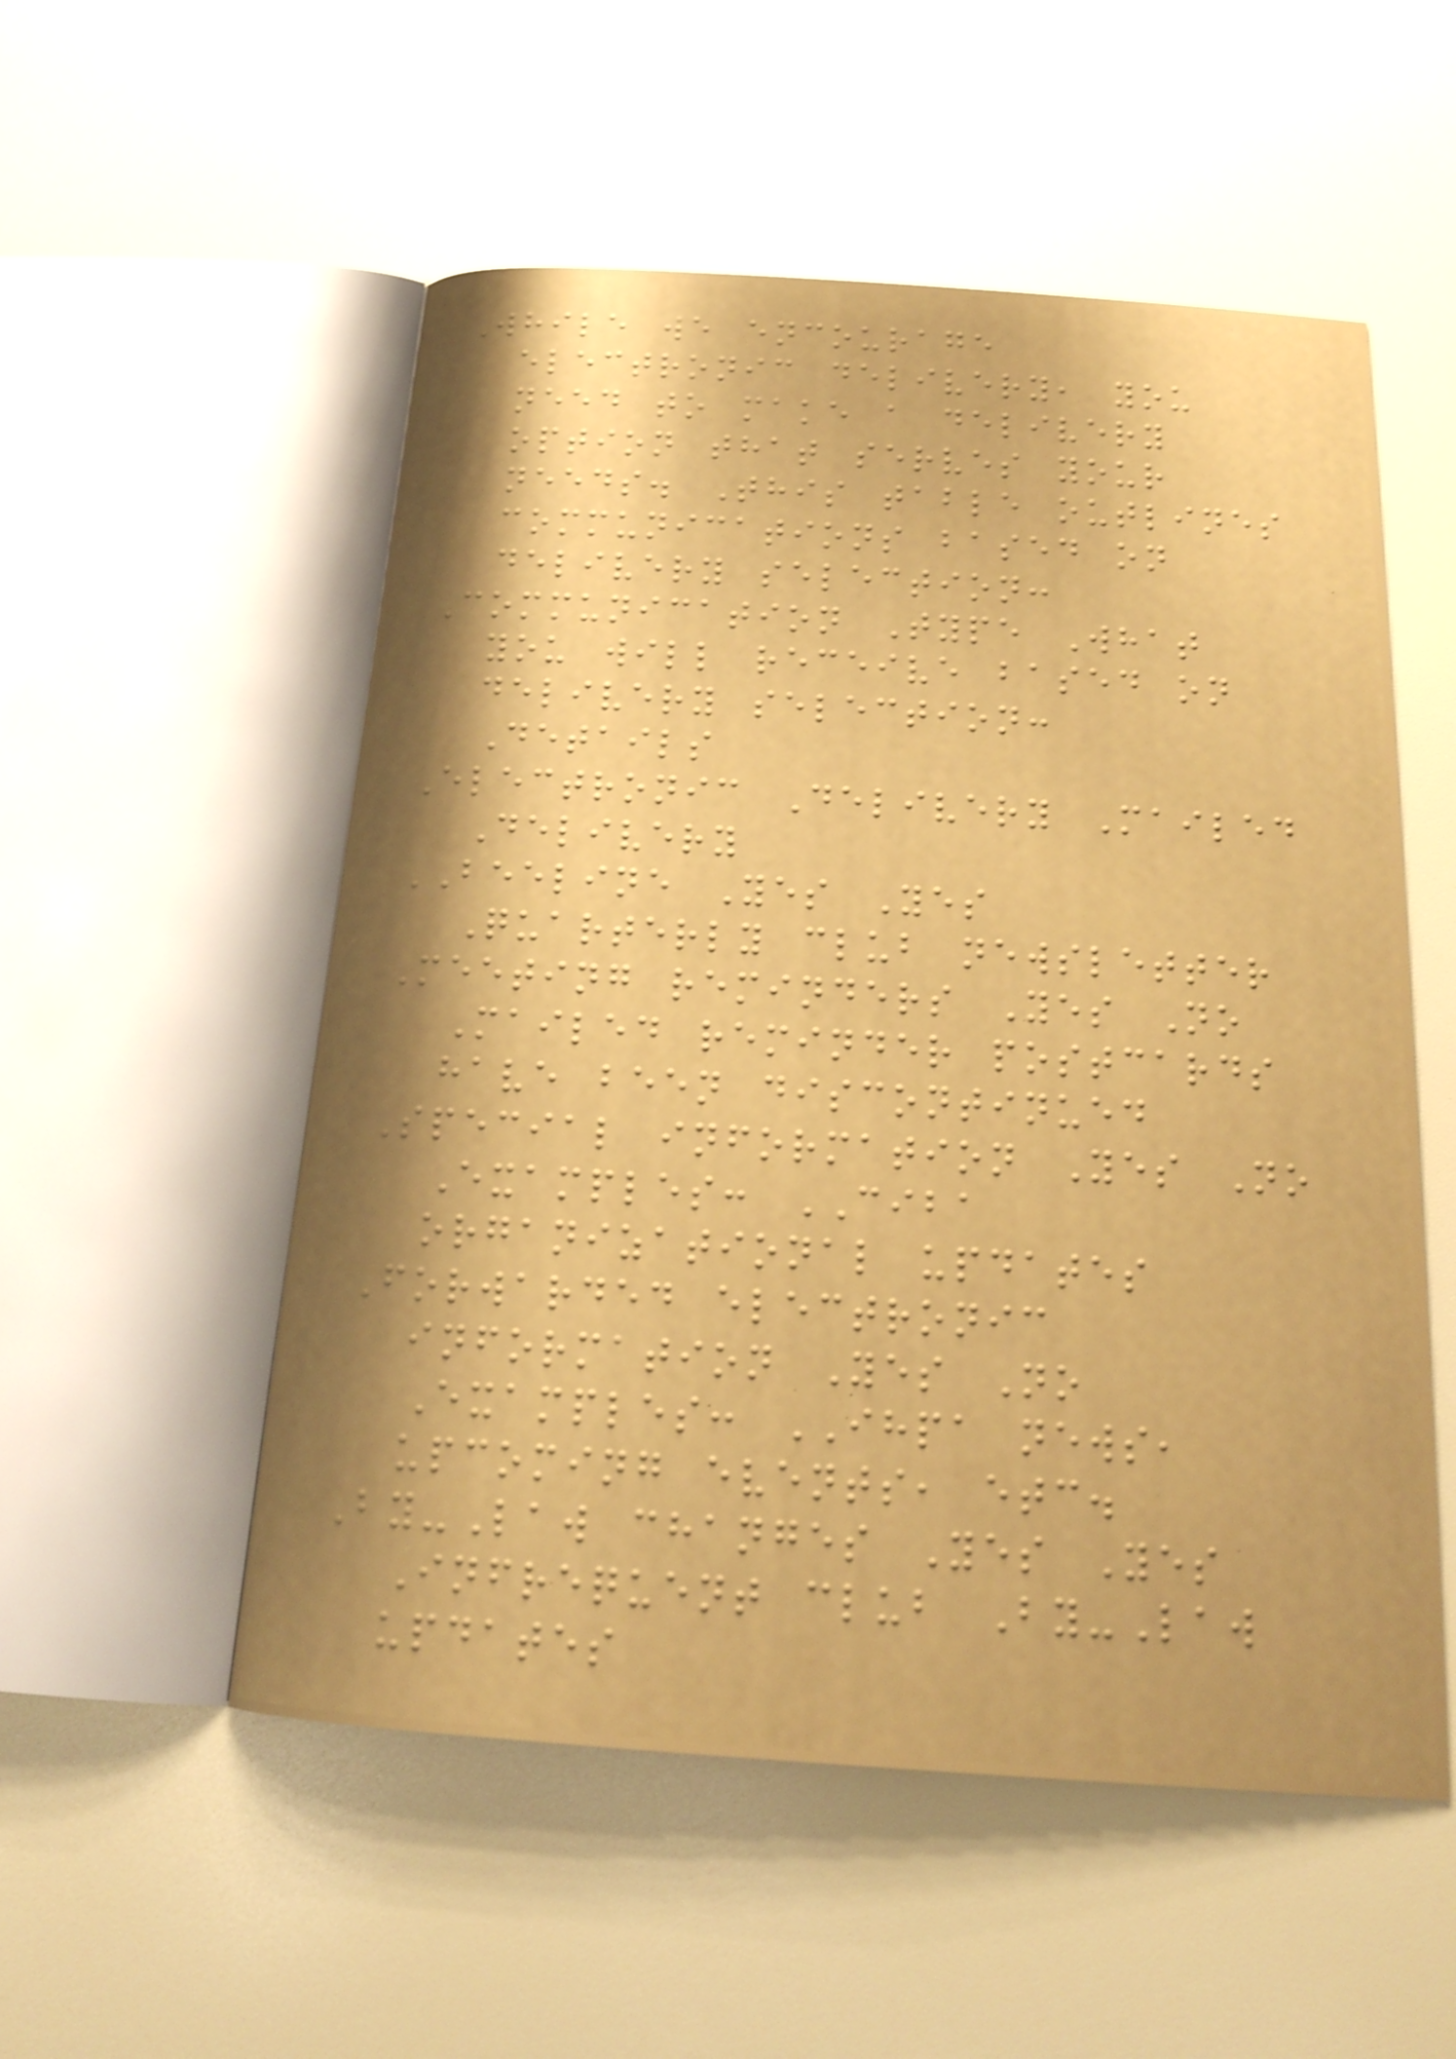While we encourage
electronic delivery, you
need to make a delivery
option that serves your
needs. This table outlines
communications based on
delivery selection:
Communication Type What
you will receive based on
delivery selection:
Details
Electronic Delivery Mailed
Delivery
BEELINE Yes Yes
Quarterly club newsletter
Meeting reminders Yes No
Mailed reminder postcards
have been discontinued
Special information Yes No
Examples: CIBA
organizational updates
Forwarded electronic
information Yes No
Examples: IHPA news,
upcoming events, etc.
By-Law changes Yes Yes
Infrequent club By-Law
updates
